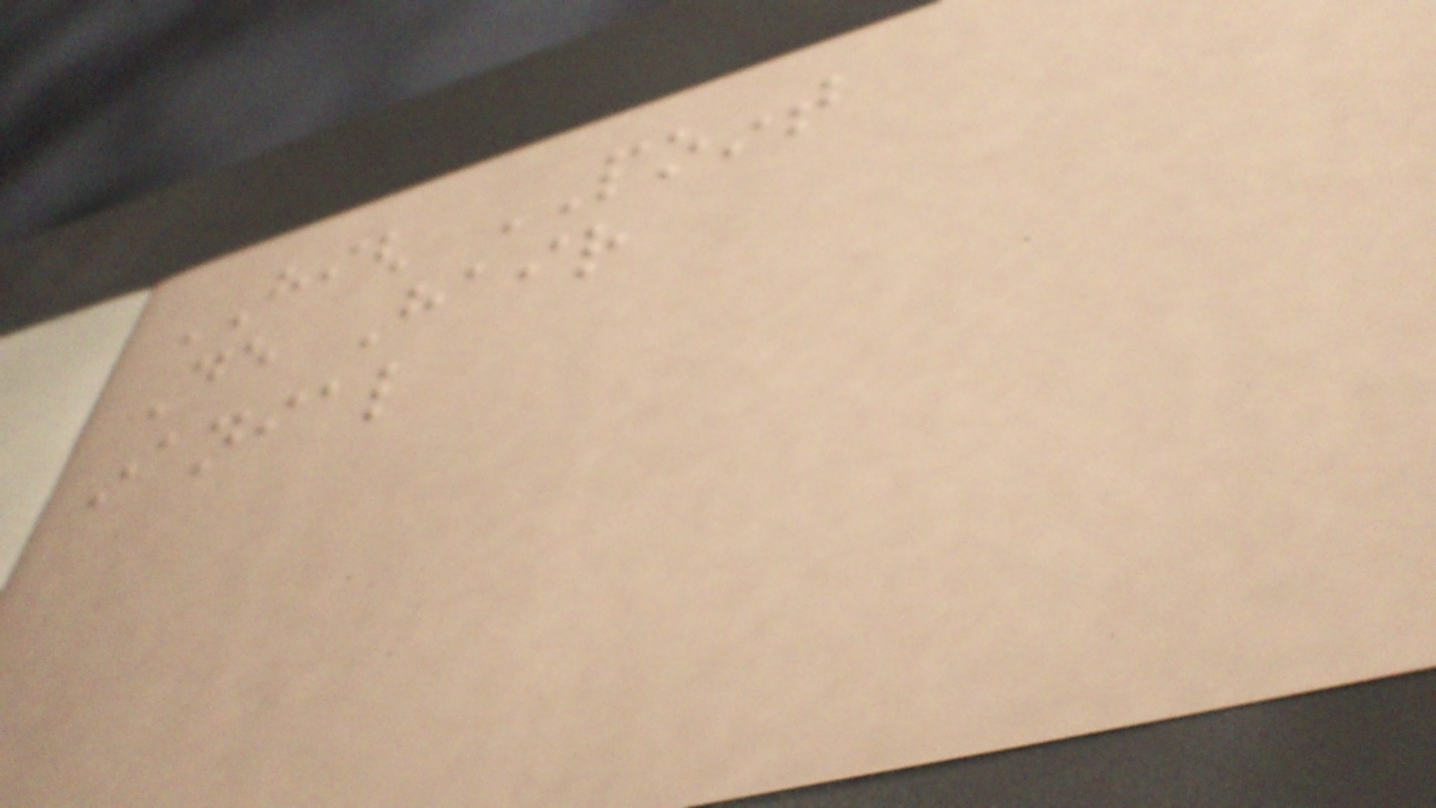HIGH POINT
De Hair
inanial
